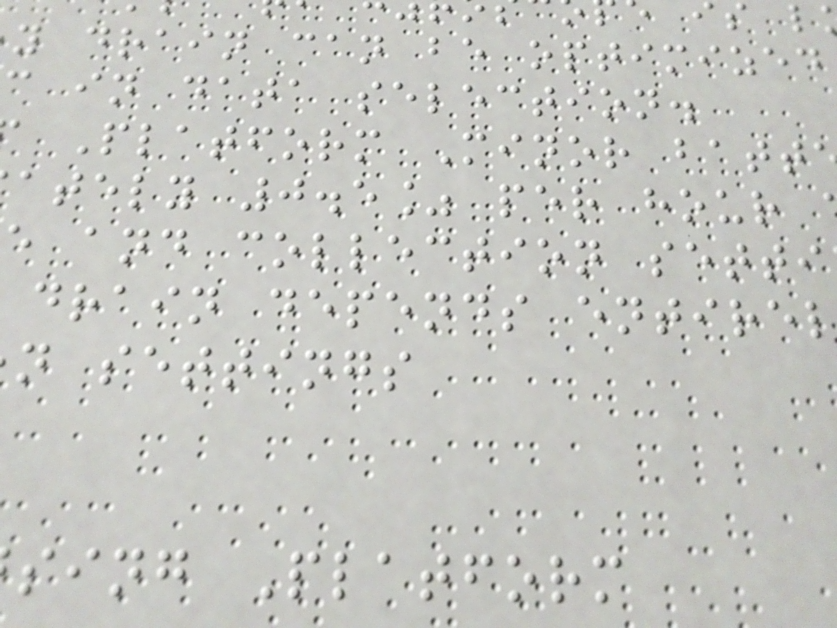y drain can be optimized
c in data selection.
Platform Minor batt
ately 0.5% per hour
e and collection setti
drain depends entirel
n settings
sing Platform
